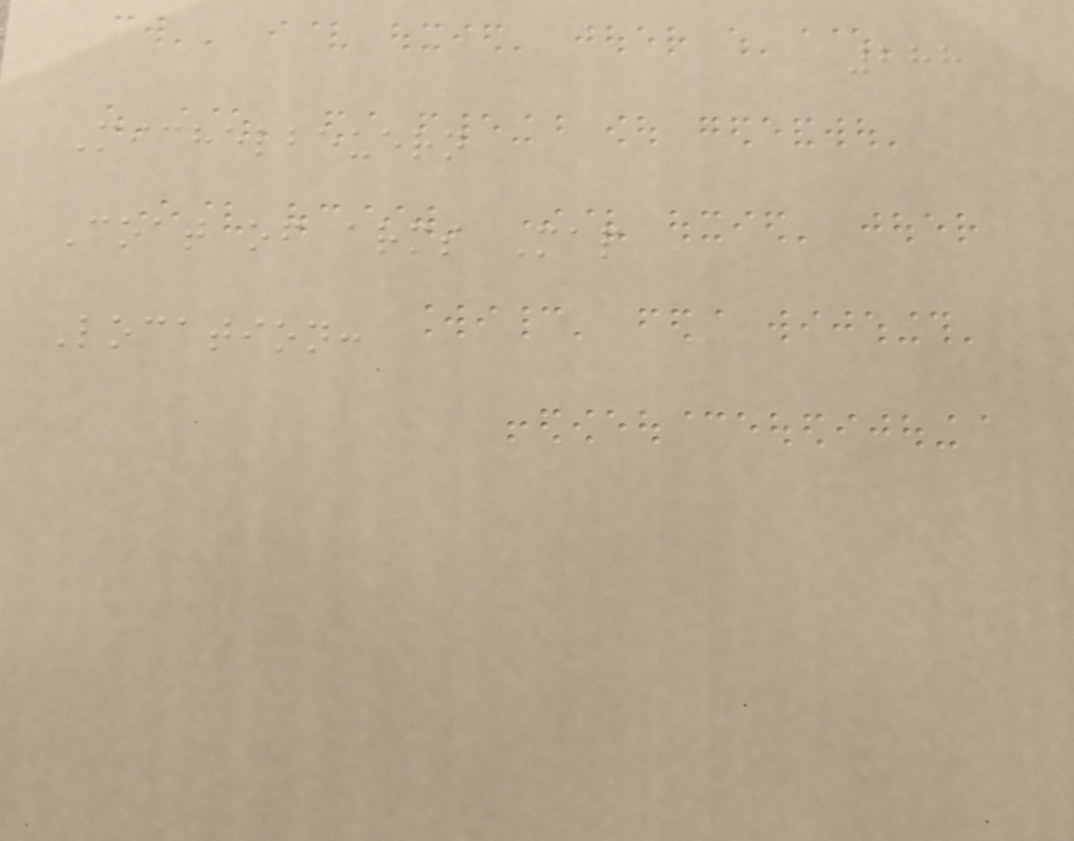288
Michelbeuern
Coat of arms Map
Location:
